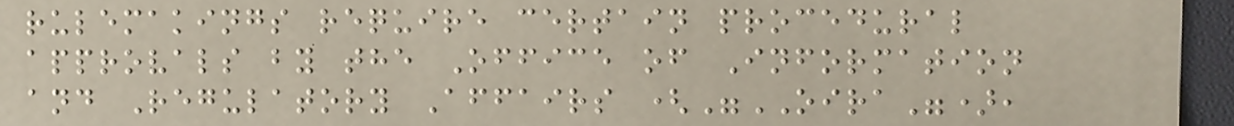rulemakings require certain procedural
approvals by the Office of Information
and Regulatory Affairs ("OIRA"),
